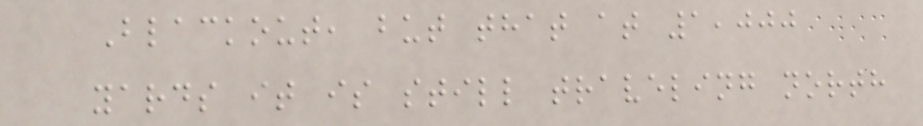Blackout, but that at 1,000
yards it is still traveling north
